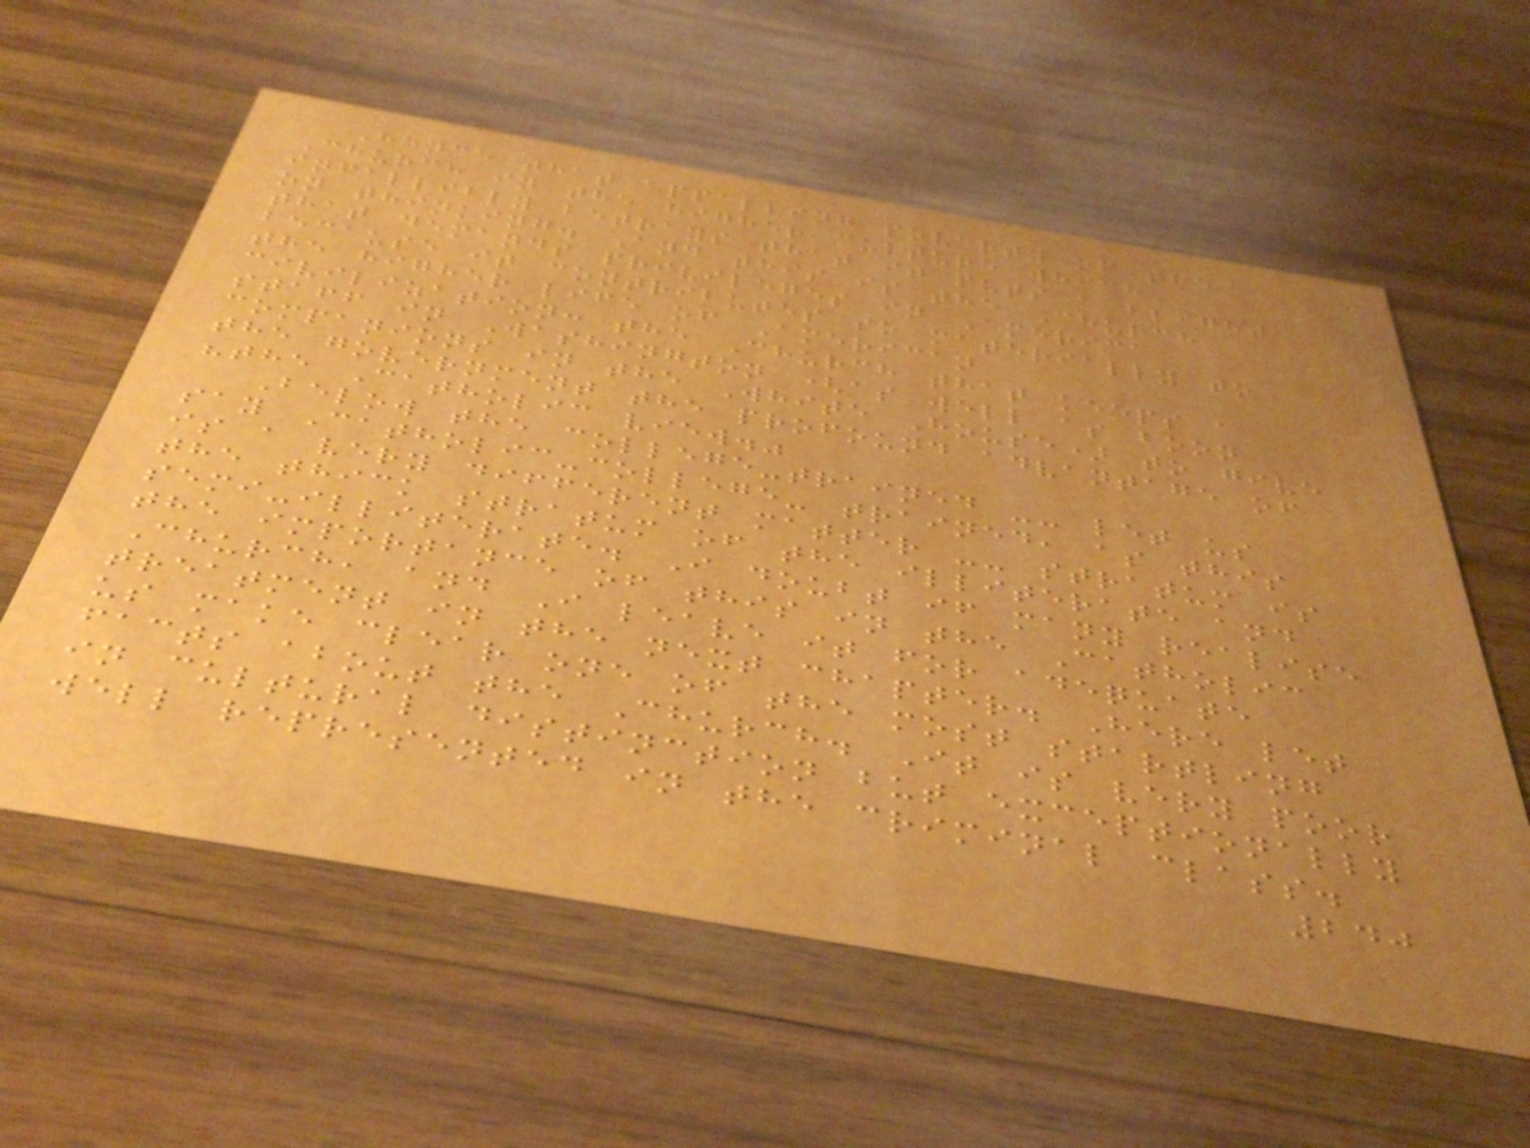Hence that appalling poverty of the
Church in the higher culture which
infallibly betrays that it puts a blight
on thinking. And this is the Church
that demands privileges in America
because it contributes so materially to
the higher life of American
civilization: the Church that keeps a
staff in Washington (as well as boon
companions in the White House) to give
the government the profound advantage of
"the Catholic view."
Below the college-trained -- let us
say Catholic-college- trained, as this
is a very different matter -- stratum is
the thick stratum of the illiterate and
semi-illiterate. I doubt if many realise
the importance of this in the Catholic
Church, and I leave it for adequate
treatment in the next chapter. Here let
us make clear one of the most startling
facts about the Church. It is very poor
in cultural distinction but exceptionally
well represented in the criminal class.
240
